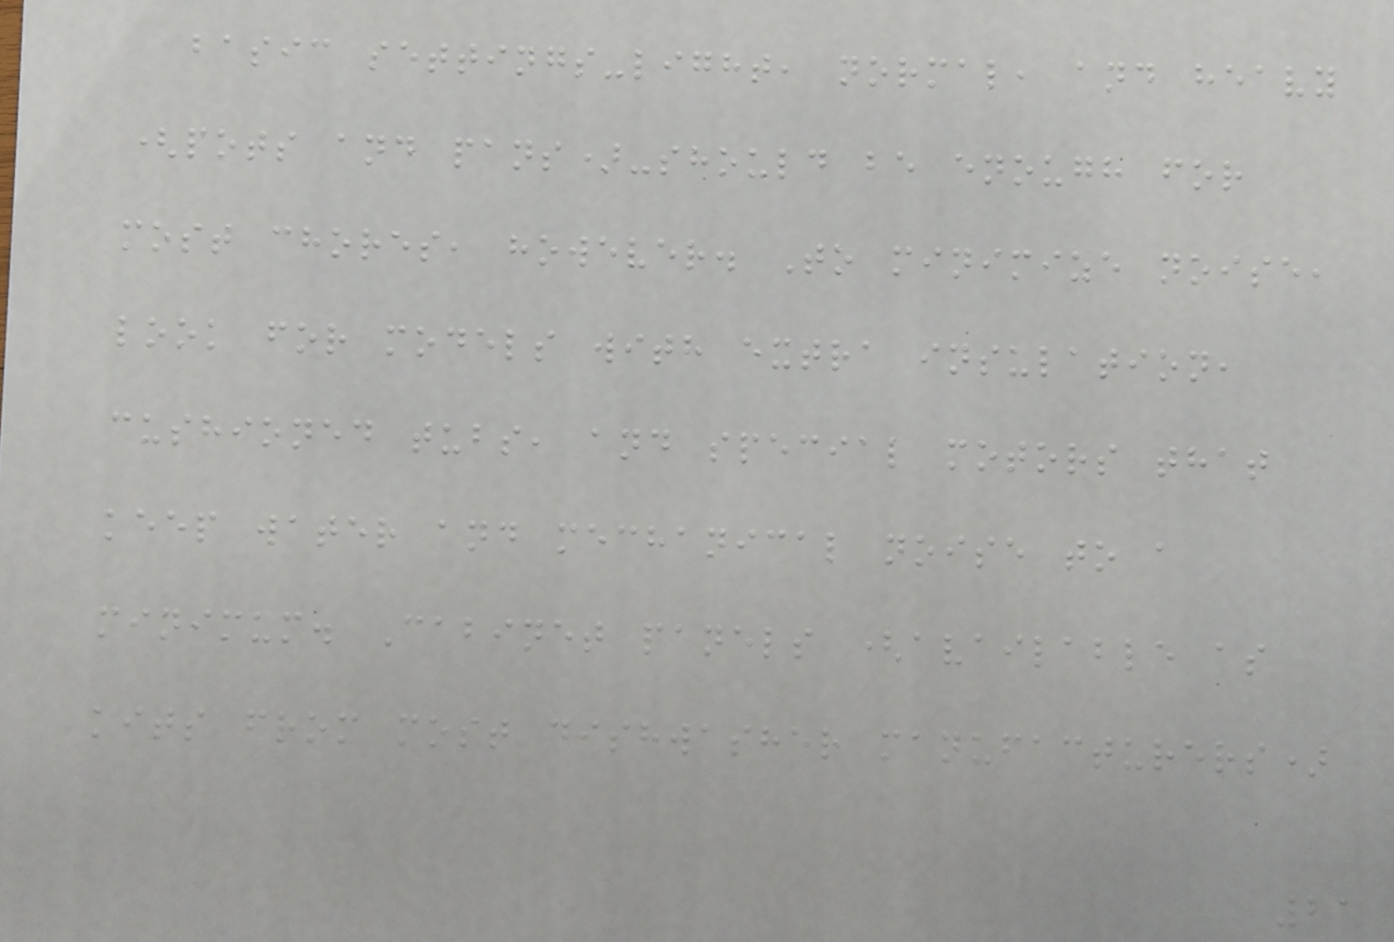basic settings-light, normal, and heavy
(pots and pans)-should be enough for
most chores, however. To minimize noise,
look for models with extra insulation,
cushioned tubs, and special motors that
keep water and mechanical noise to a
minimum. Cabinet panels (available as
kits from most dishwasher manufacturers)
21
